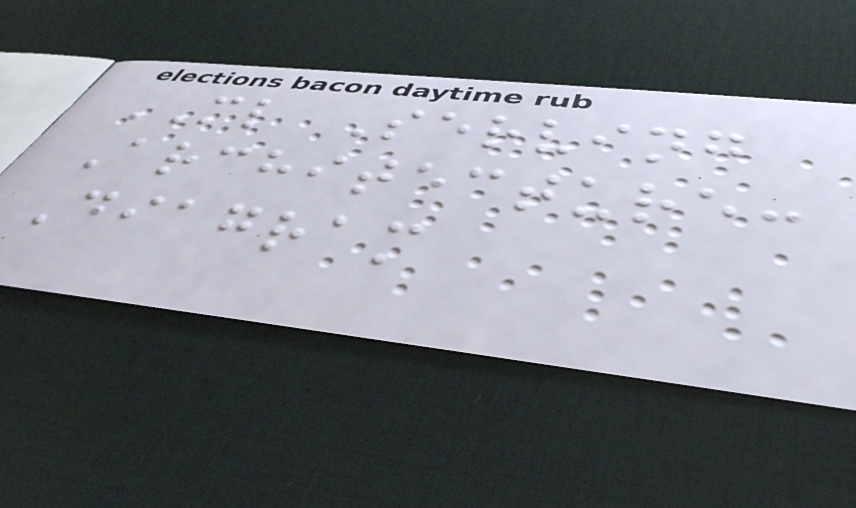ML Serving
Architecture:
Diagram
